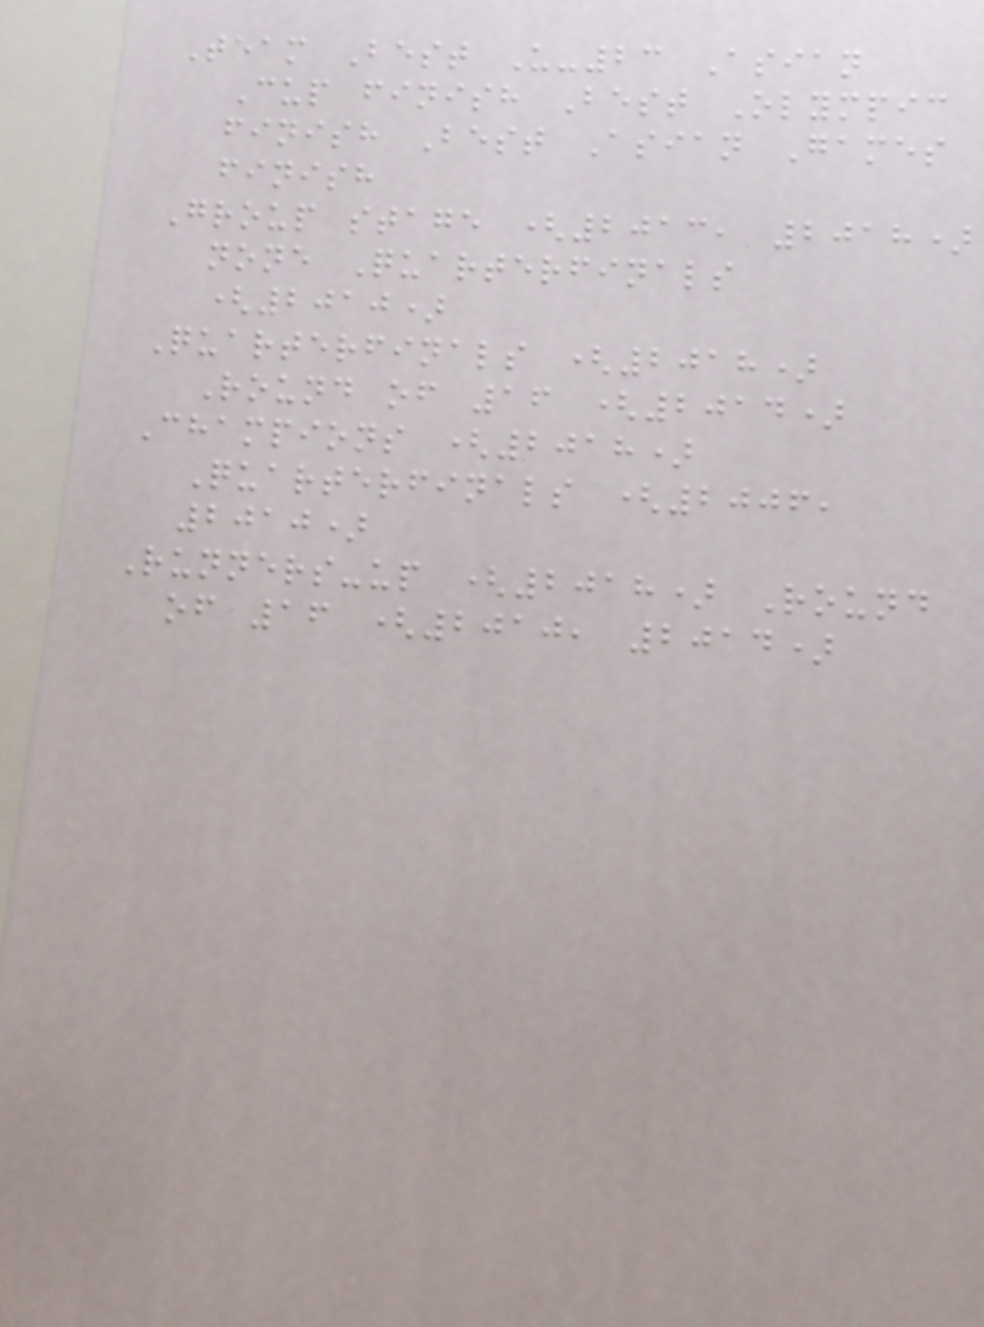Team Best U-23 Asian
Cup finish Best Olympic
finish Best Asian Games
finish
Group stage (2013, 2018)
none Quarterfinals
(2010)
Quarterfinals (2018)
Round of 16 (2014)
Champions (2018)
Quarterfinals (2006,
2010)
Runners-up (2018) Round
of 16 (2010, 2014)
